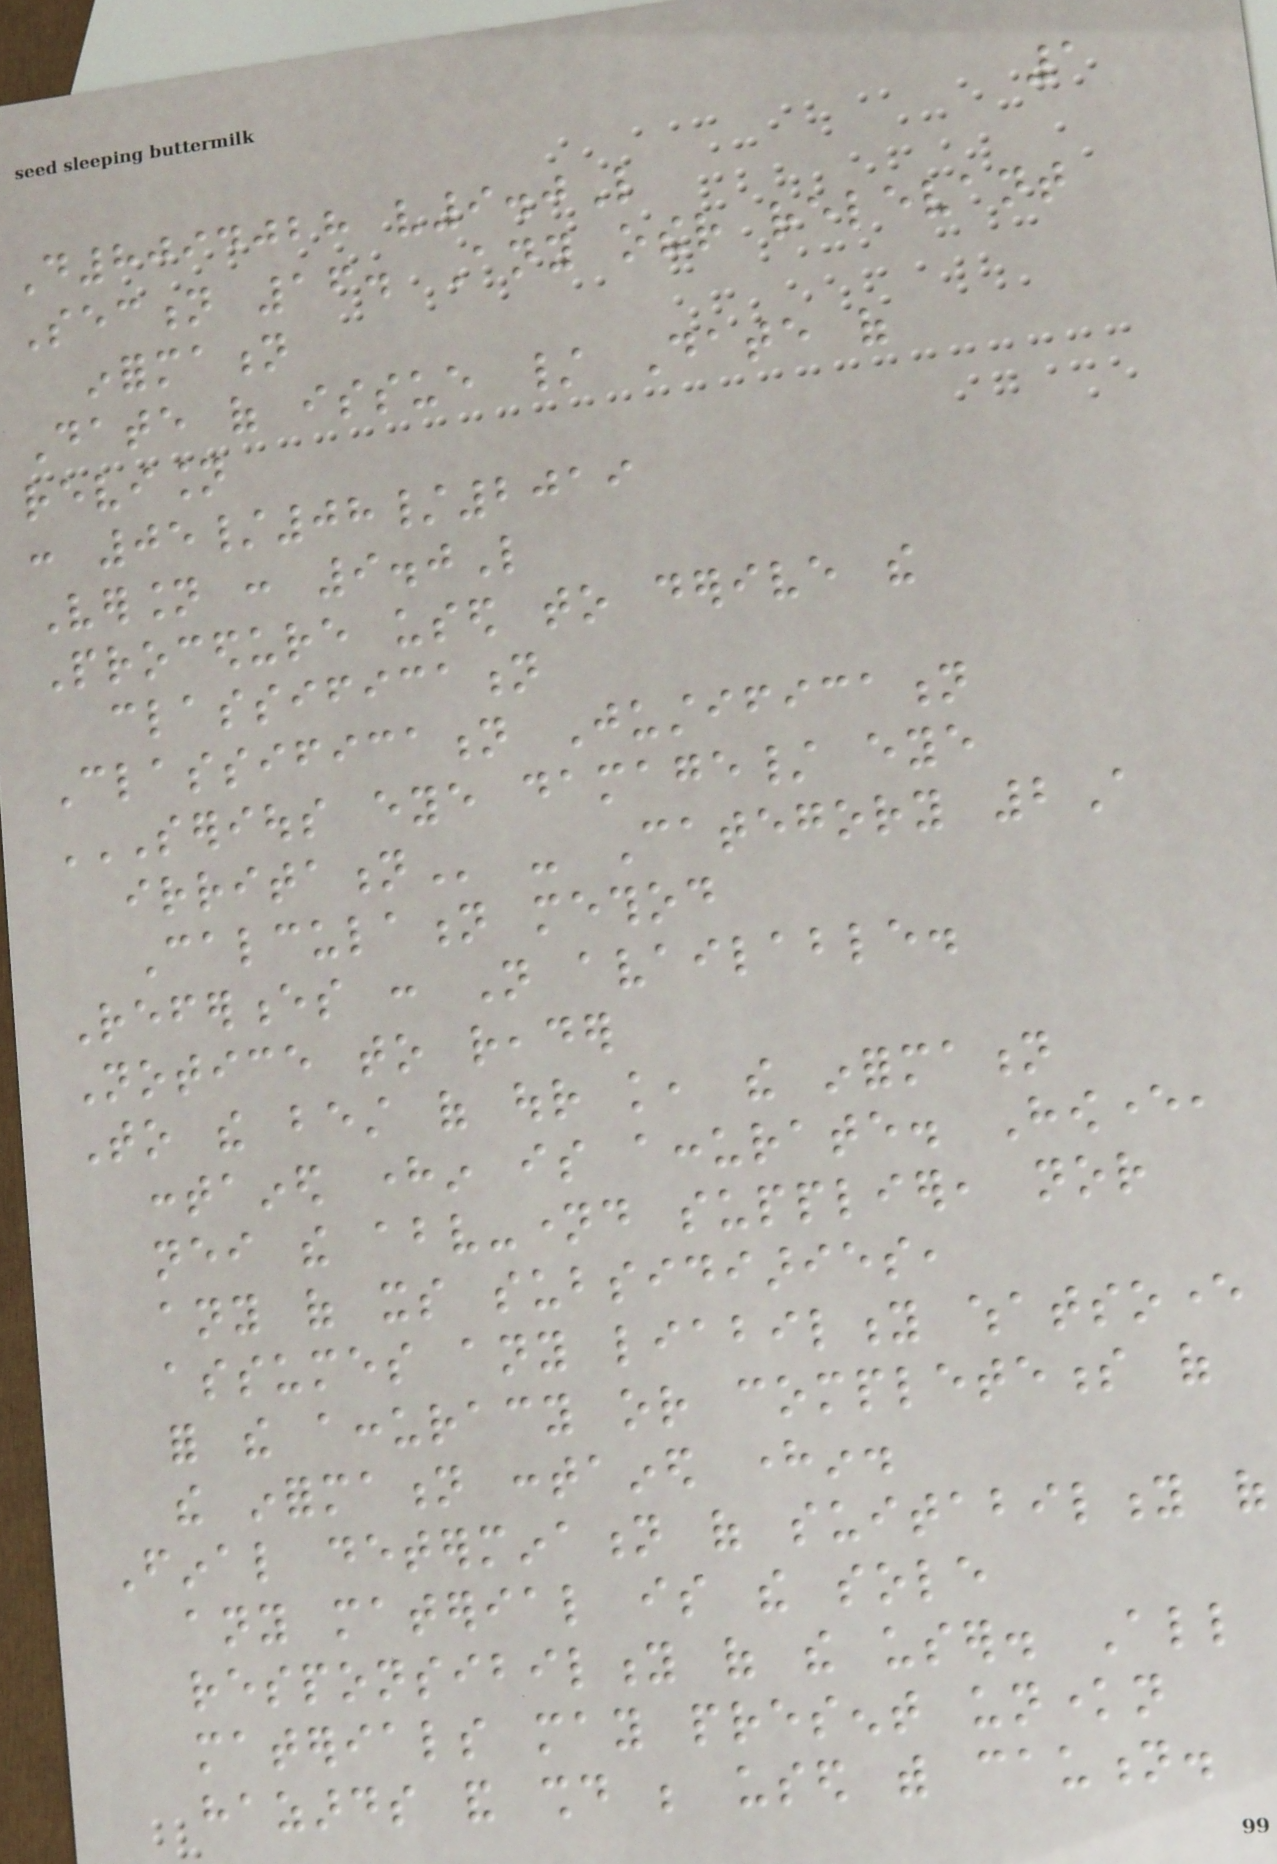1
D8094028 v9.0L
Section 16. Any other relevant
information
Date of issue / Date of
revision
: 05/08/2019
Version : 9.0L
Procedure used to derive the
classification
Classification Justification
SERIOUS EYE DAMAGE/ EYE
IRRITATION - Category 2A
Calculation method
References : Not available.
Notice to reader
To the best of our knowledge, the information
contained herein is accurate. However,
neither the above-named supplier, nor
any of its subsidiaries,
assumes any liability whatsoever
for the accuracy or completeness of
the information contained herein.
Final determination of suitability of
any material is the sole
responsibility of the user. All
materials may present unknown
hazards and should be used with caution.
